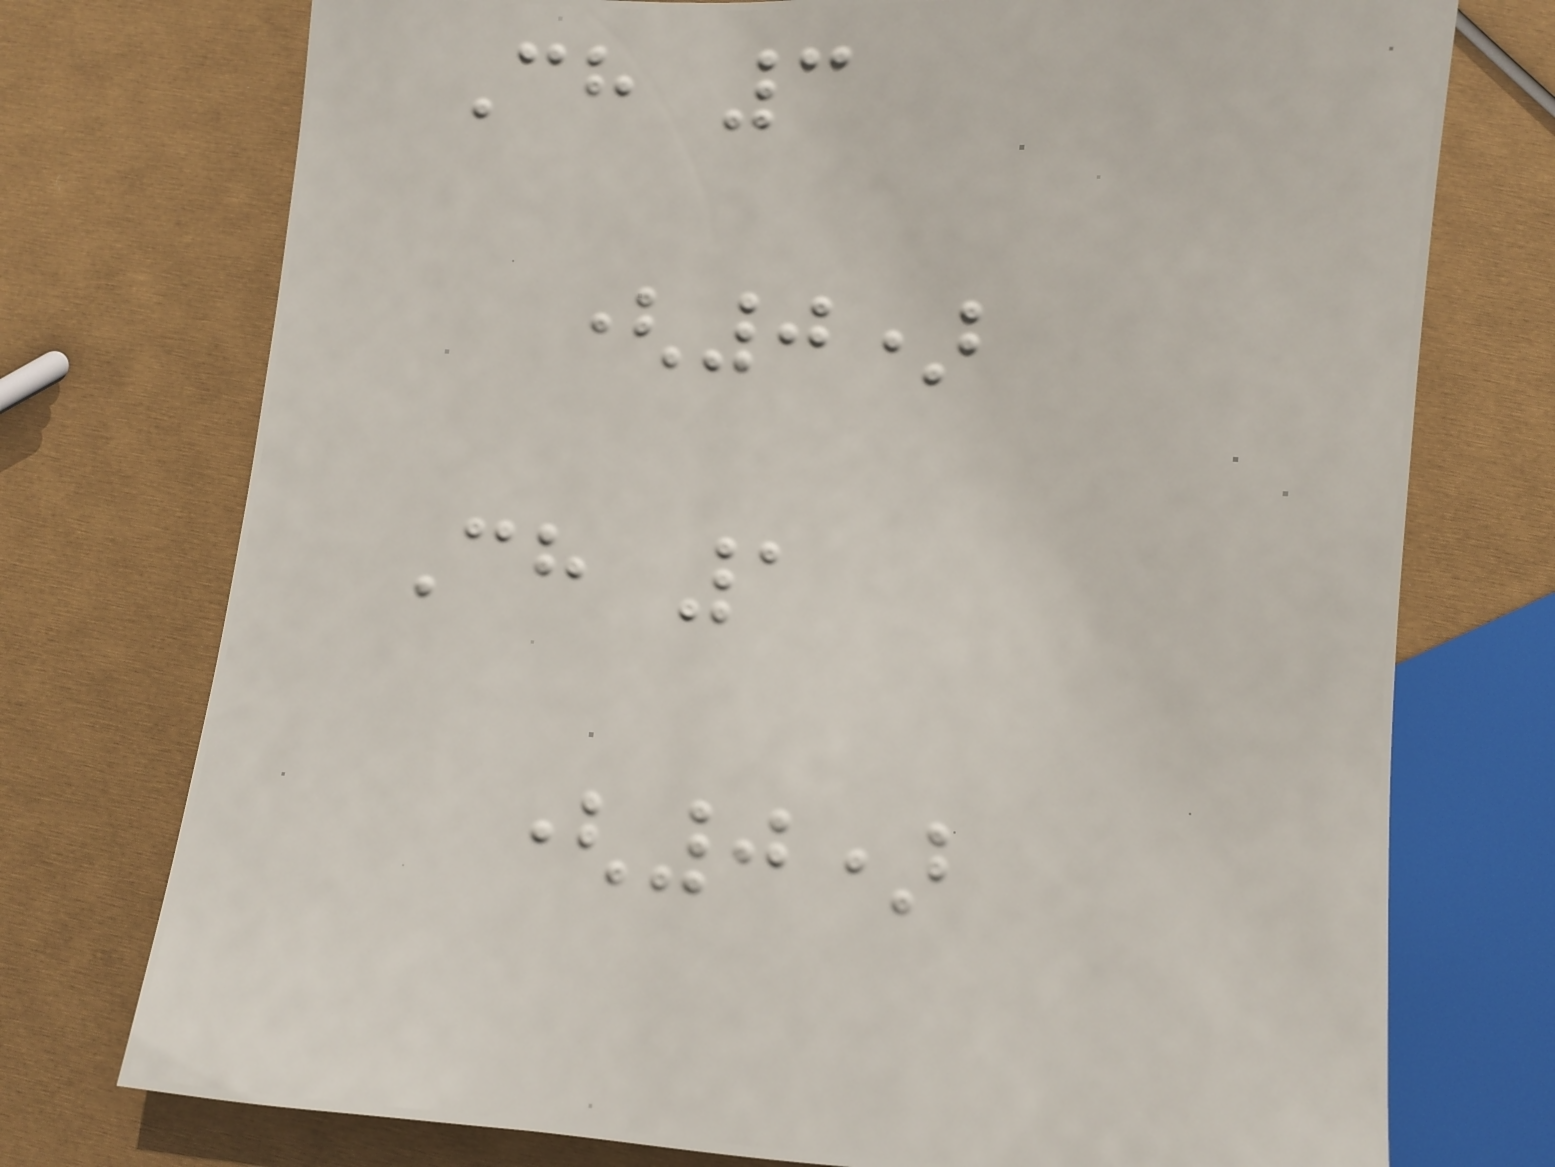Ch 3
(0)
Ch 1
(0)
